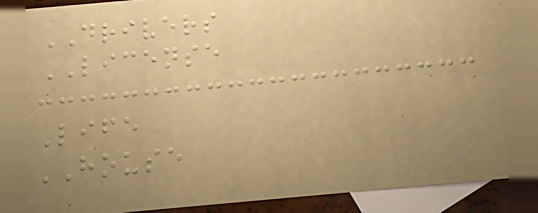DRIVERS
LICENSE
Life
HOUSE
